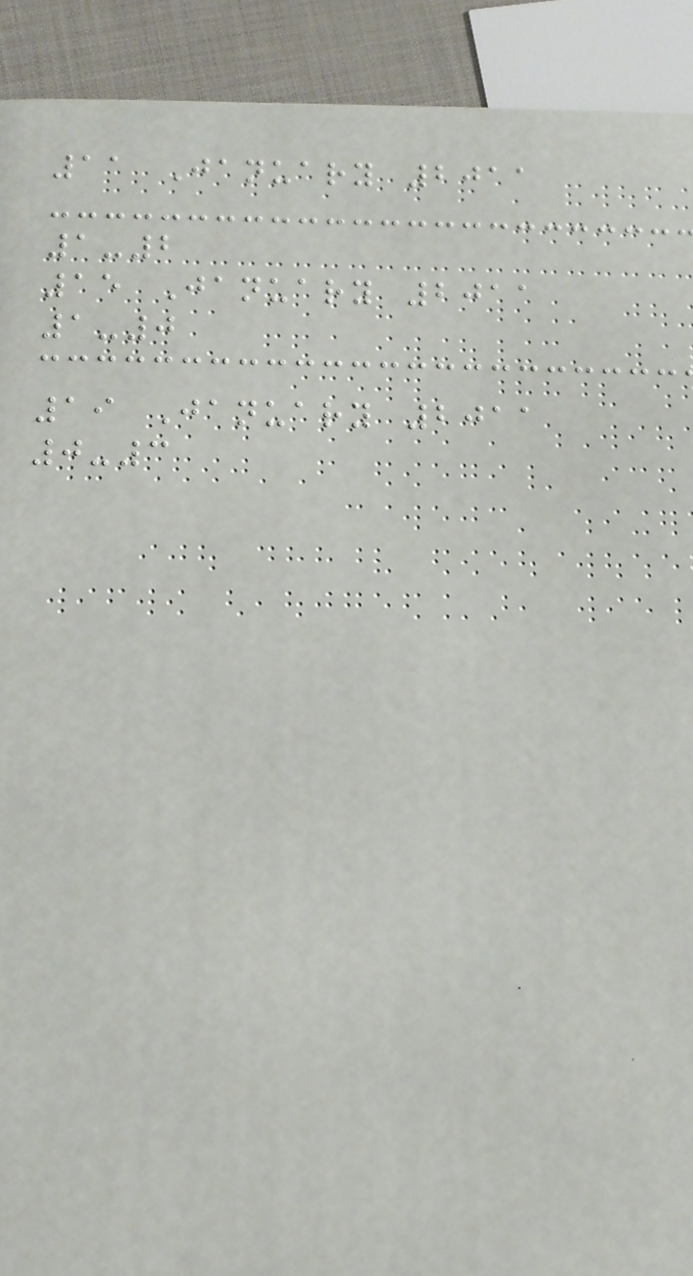11 January 2011
1-2
15 January 2011
1-0
19 January 2011
0-3
